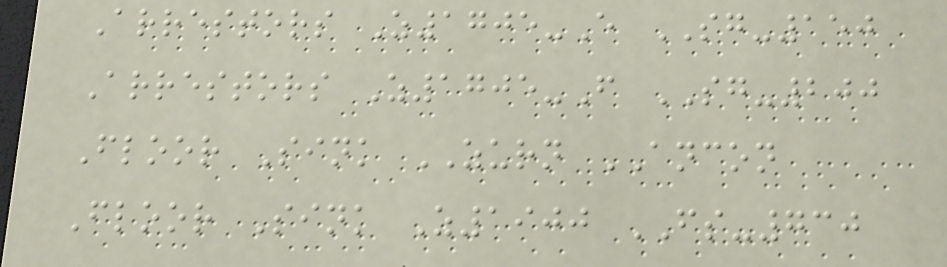Arrestors Z1705-E SG-150
Arrestors Z1705-F SG-200
Floor Sink ZURN ANCON
Floor Sink Z1900 FS-730
